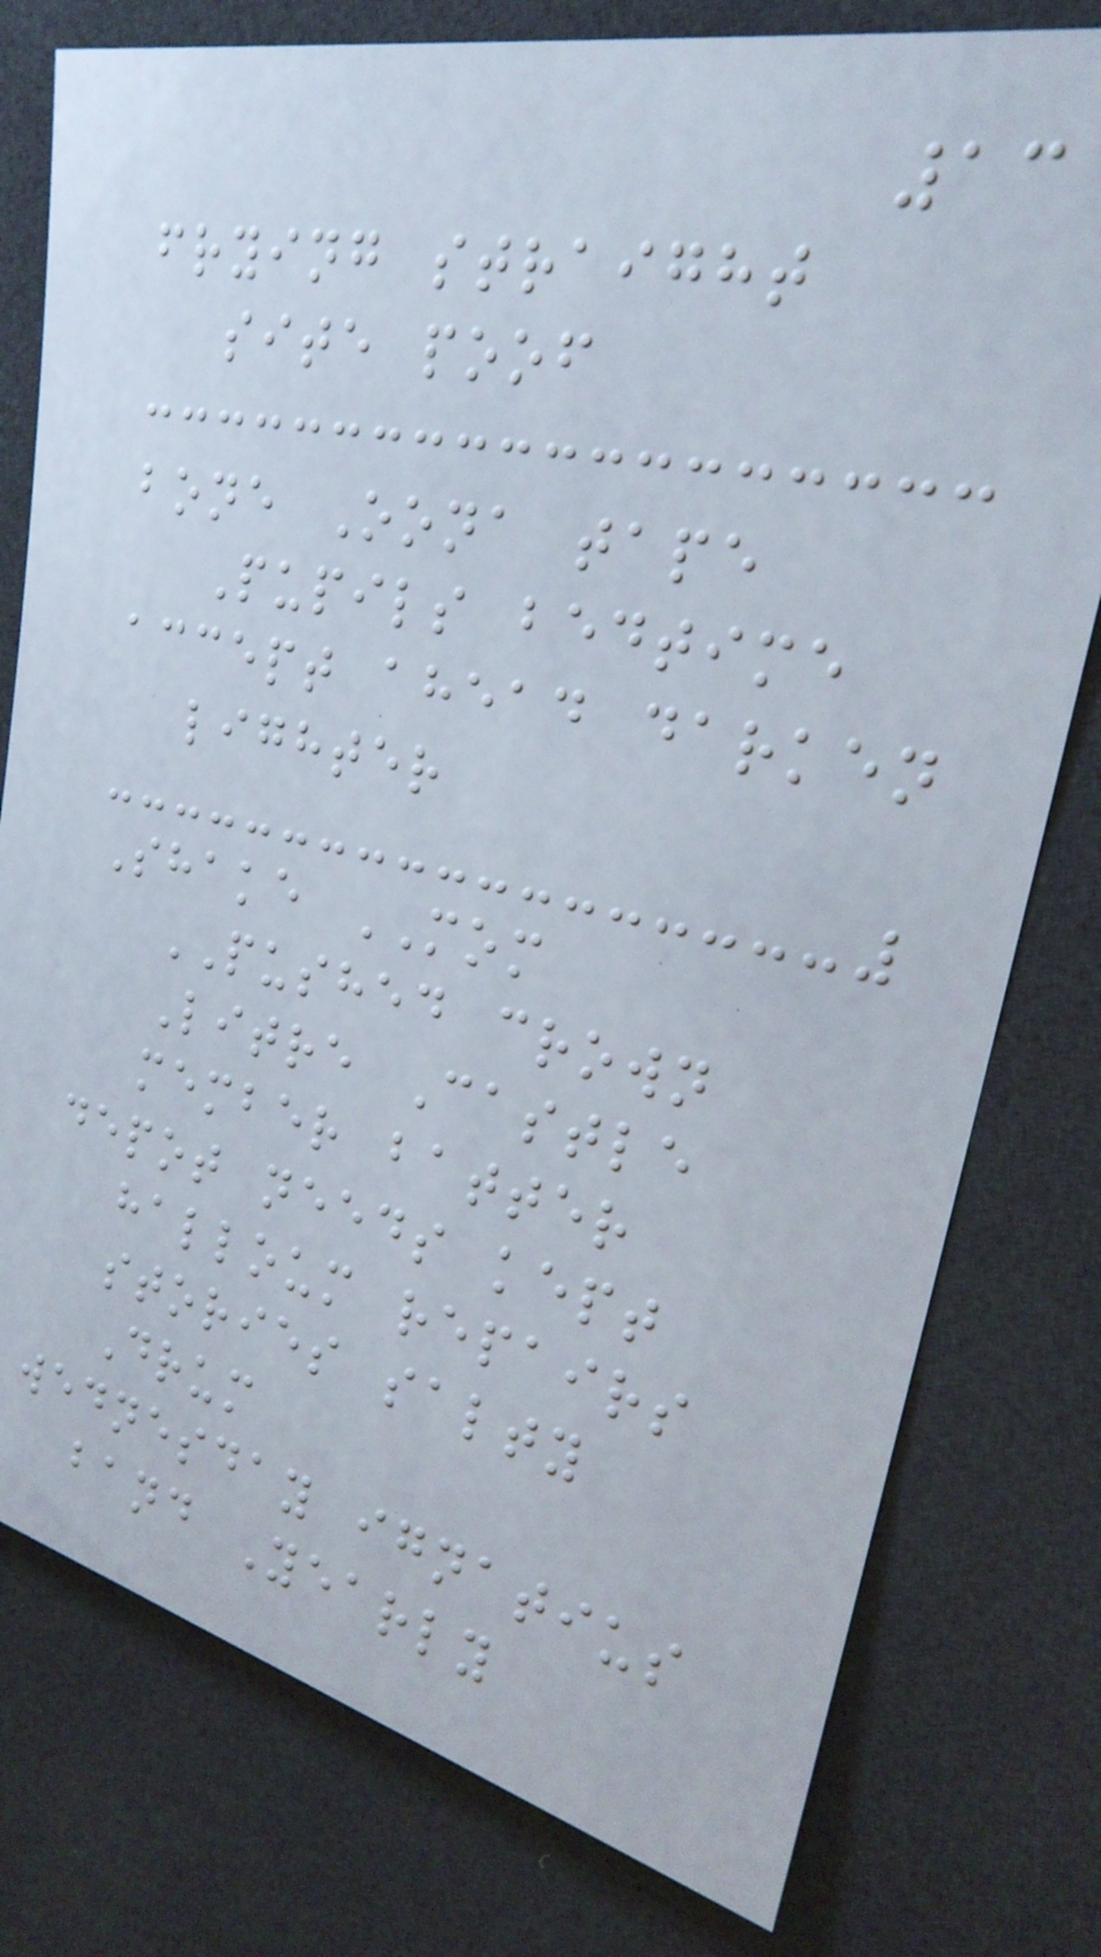13
frying straight
site poof
bone Oona tape
Pupils bedtime
accept ahead darken
lighter
Shake MOM
PUSHED crown
Litre Castle
member batter
depot needs kept
halloum repairs
stories salty
Drum
wednesday ignatius
band Yearly
